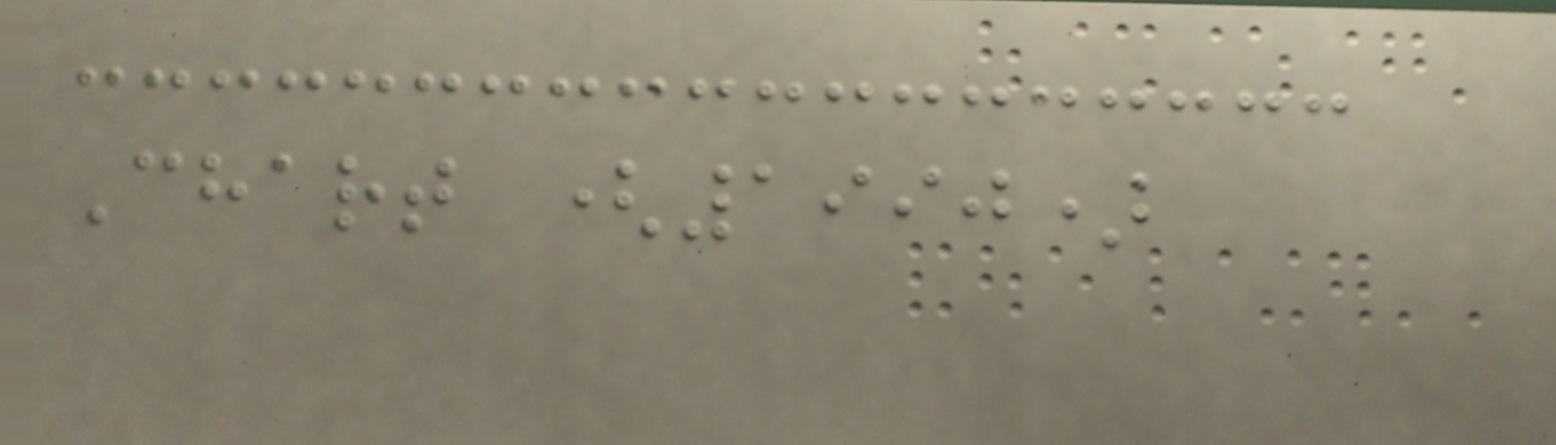Chart (1990)
